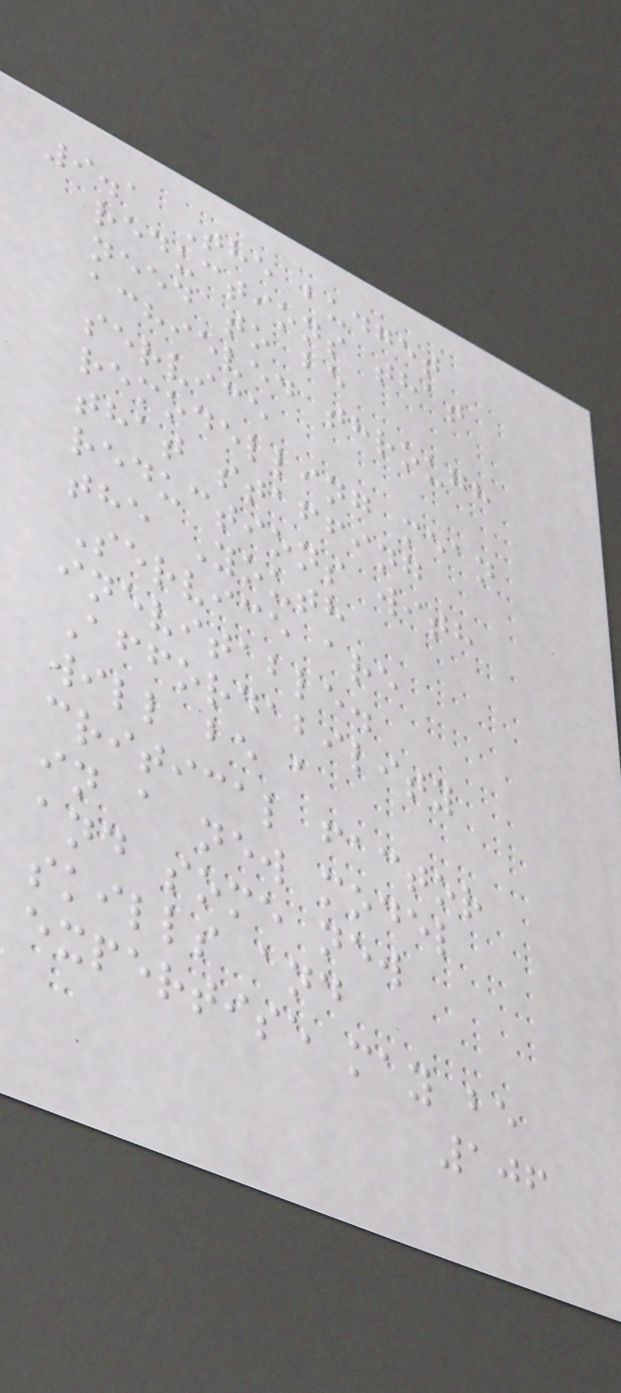9.1 The budget
reductions that
need to be
achieved through
service
remodelling mean
that staffing
reductions with
the Youth
Service are
inevitable.
Affordability
will be a
critical factor
in a new model
and some new
skills and
expertise may be
106
